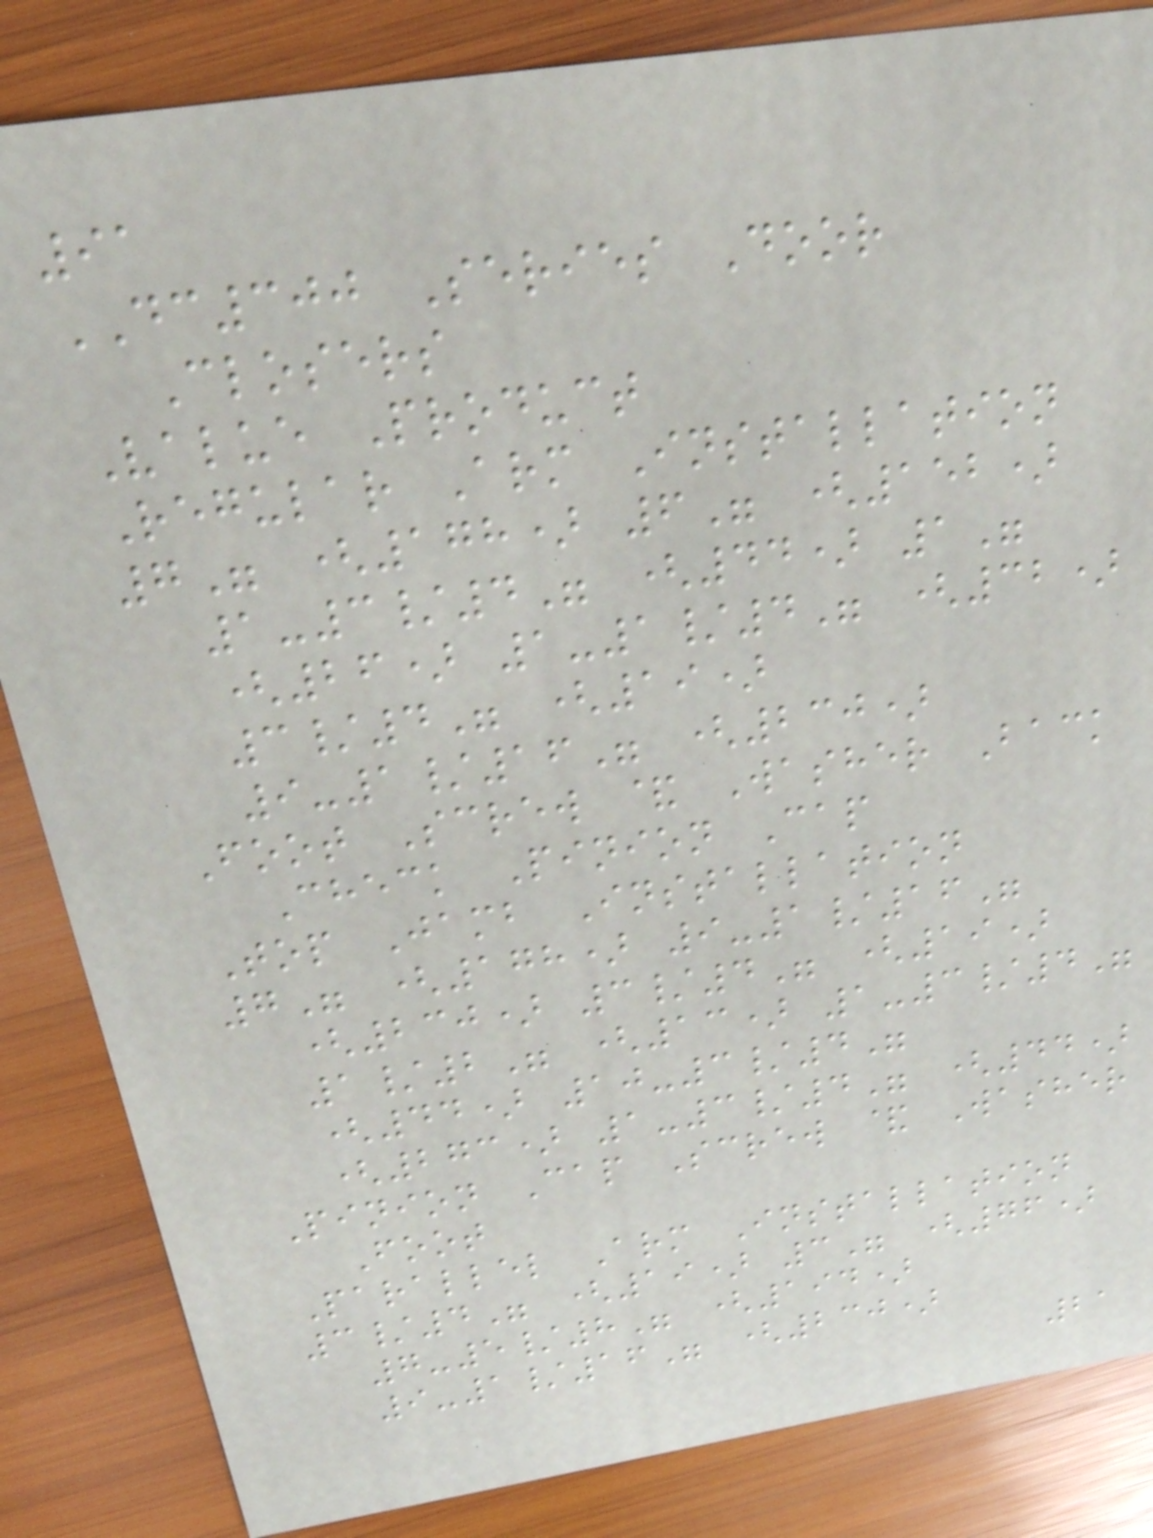91
DC300 Series Door
Closers
Value Product
Regular Arm Installation
7" (178) 6" (152)
1-3/4" (44) 1"
(26) 1-1/4" (32)
3/4" (19)
9-1/16" (230)
Foot Screw & Washer Back
Check Pinion Cap
Top Jamb Installation
7" (178) 9-1/16"
(230) 3/4" (19)
1/2" (13) 1-3/4"
(44) 10-3/4"
(273) 1-3/4" (44)
Pinion Cap Screw & Washer
Foot
Parallel Arm Installation
3/4" (19) 3" (76)
7-5/8" (194)
9-1/16" (230)
21
